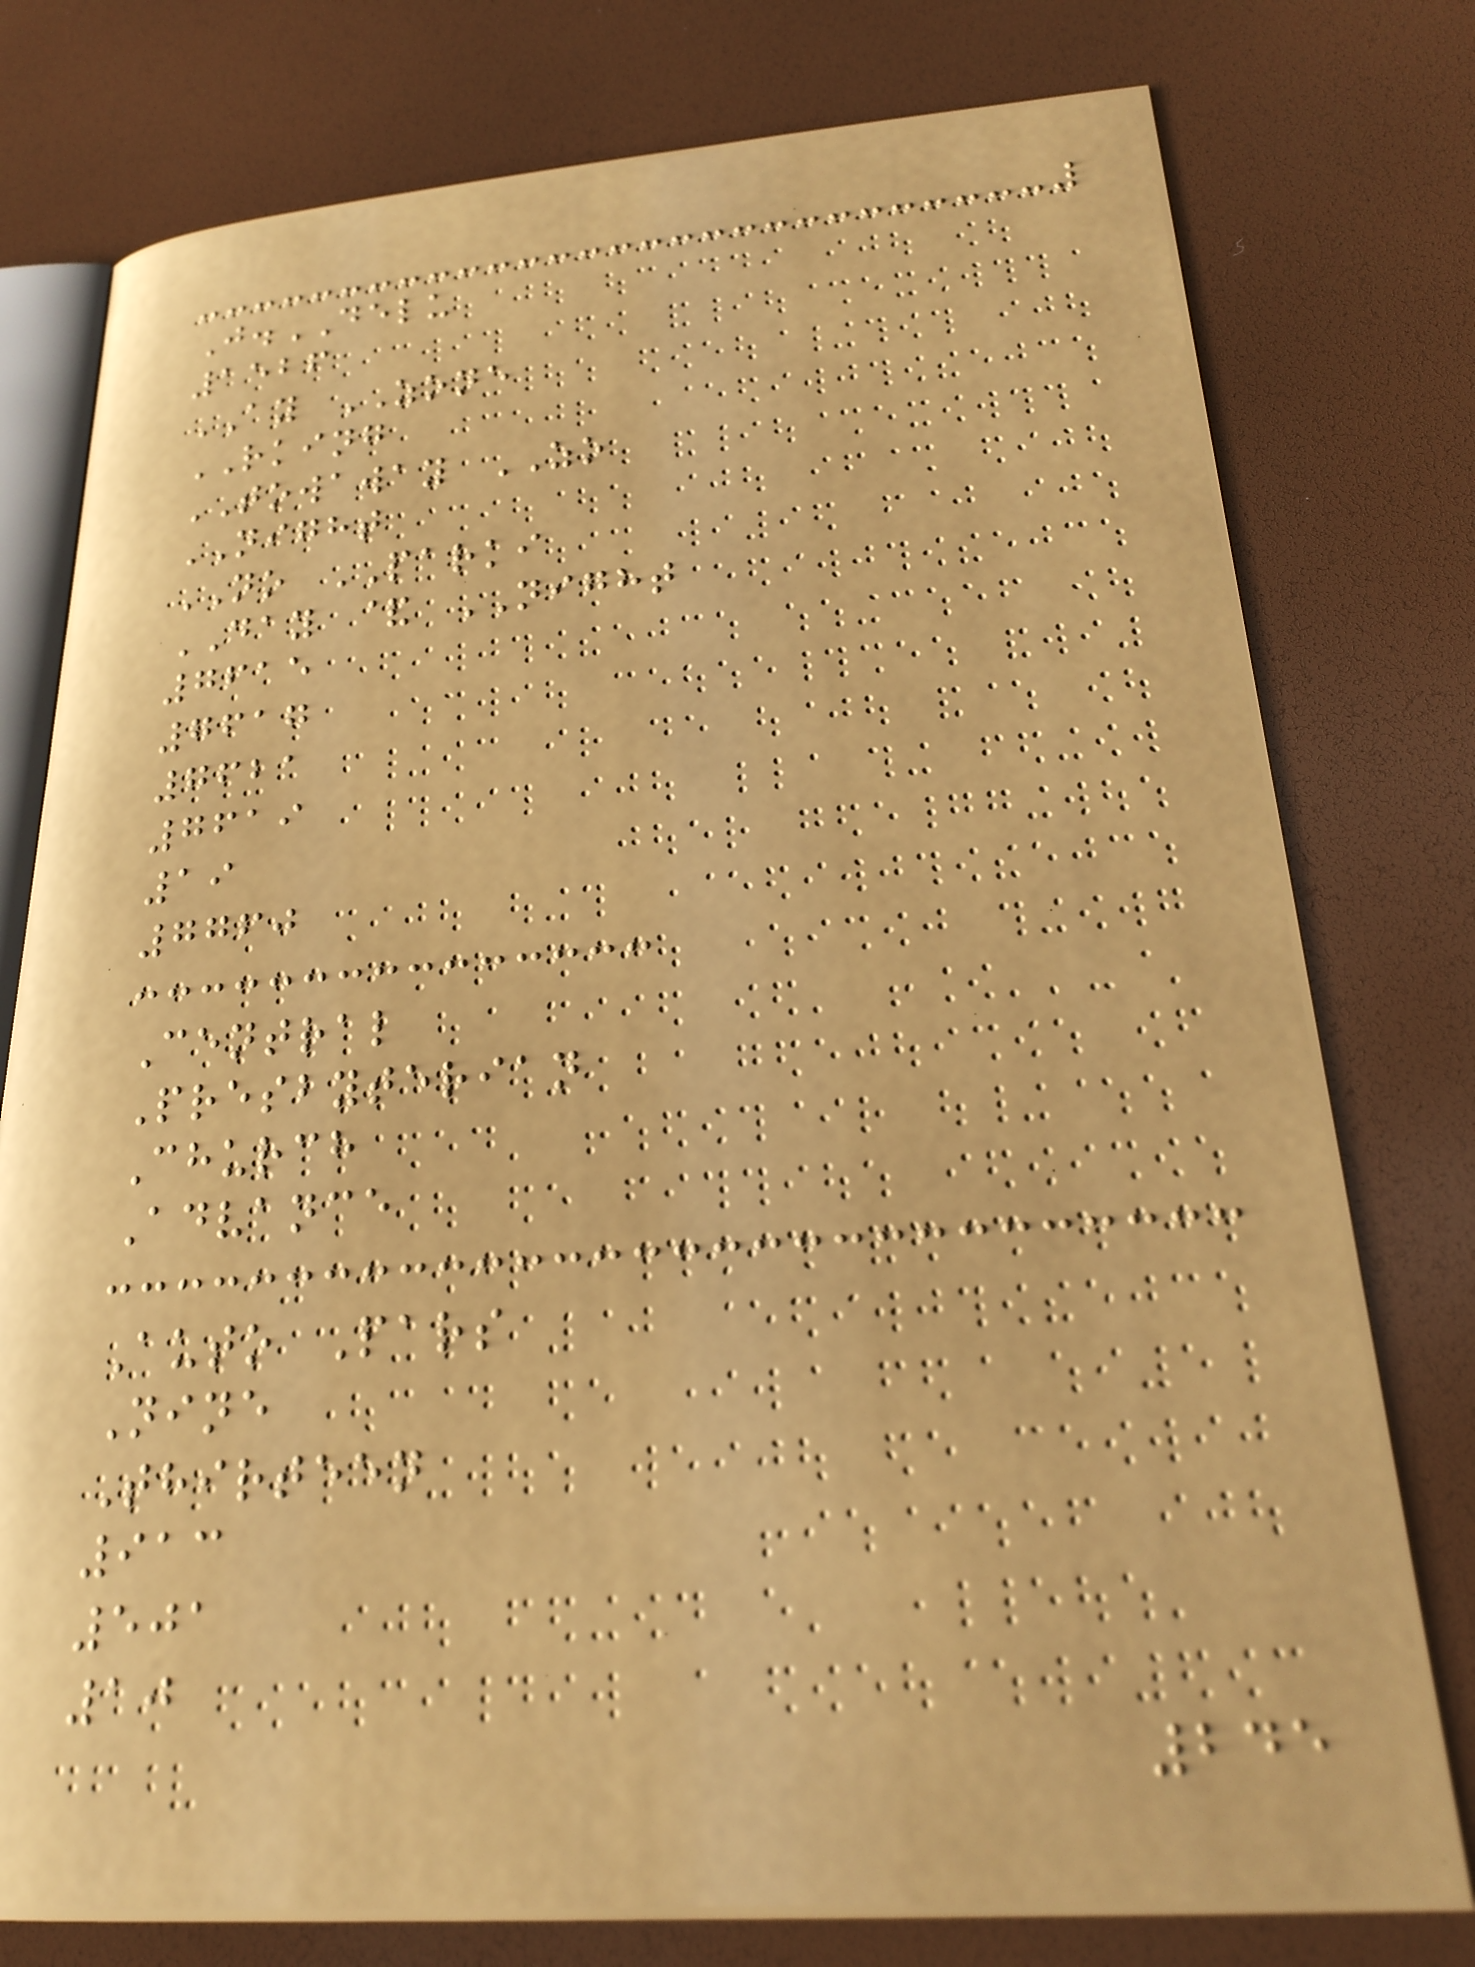J.DELU
1526
AY ZONE
RKING
TOWAWAY ZO
NIGHT
NO PARKI
DAY & NIGHT
7615
7617
7621
7619
19
7760
Central
Presbyterian
Church
Advance
Auto Pars
Nine
Thirteen
913
501
10
245
